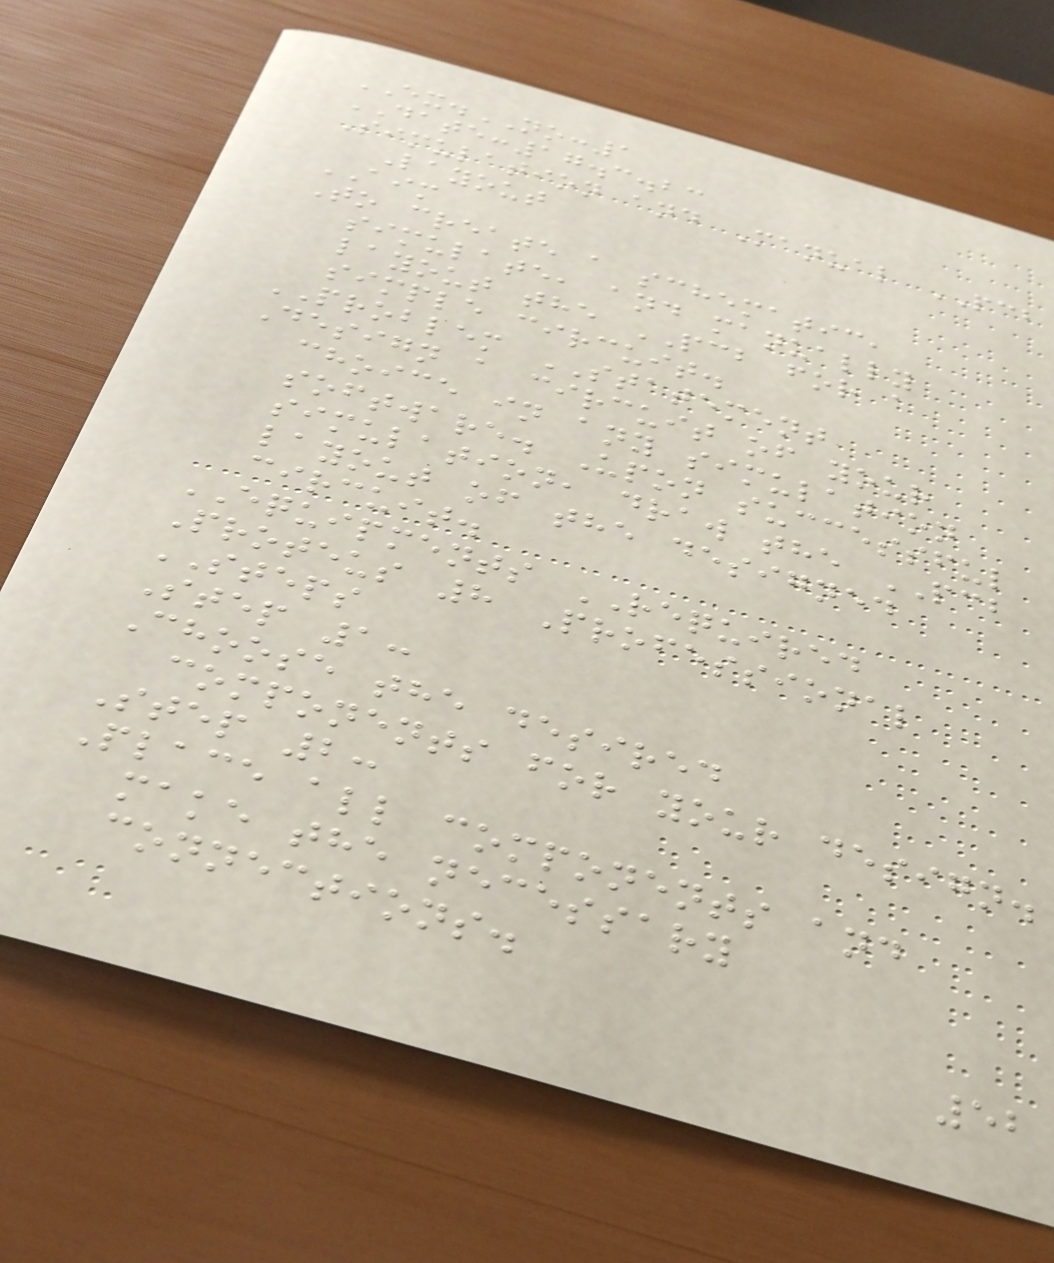EX.NO:1
DATE:17.3.23
Simulation and Manual PCB
Layout
AIM
To create a schematic,
simulate, and manually
layout the PCB for a
simple circuit.
PROBLEM STATEMENT
Design a circuit of your
choice in any simulation
software. Upon successful
simulation, draw the PCB
layout of the designed
circuit.
EQUIPMENTS REQUIRED
Proteus 8 Professional
STEPS
Step 1:
Choose the desired
components for your design.
Step 2:
Place all components and
make the necessary
connections.
52
